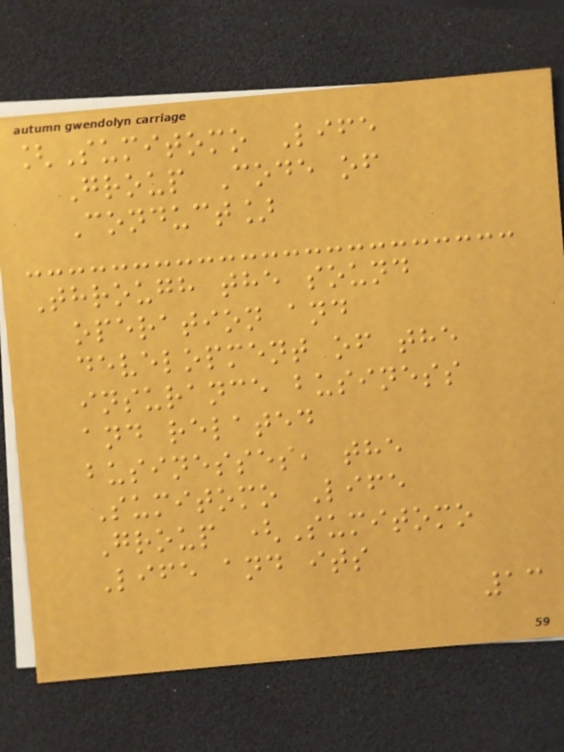[Sumitomo Life
Group Code of
Conduct]
Through the sound
operation and
development of the
insurance business
and related
businesses, the
Sumitomo Life
Group (Sumitomo
Life and its
13
